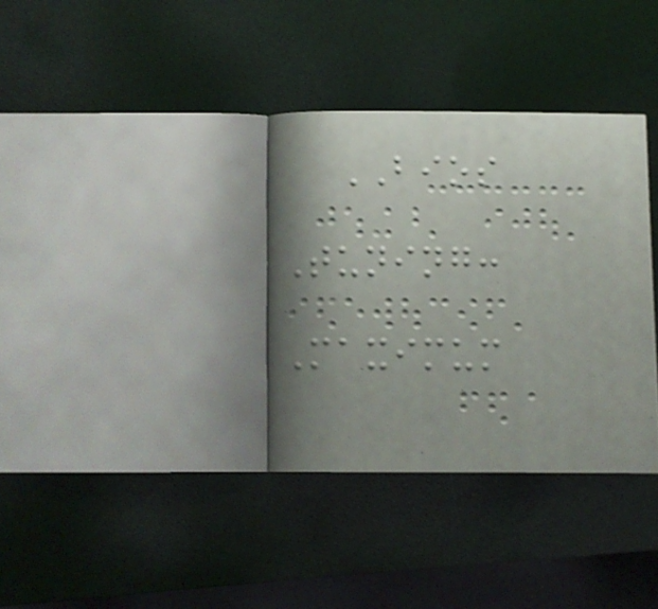BIOS
Tuning:
Maximum
